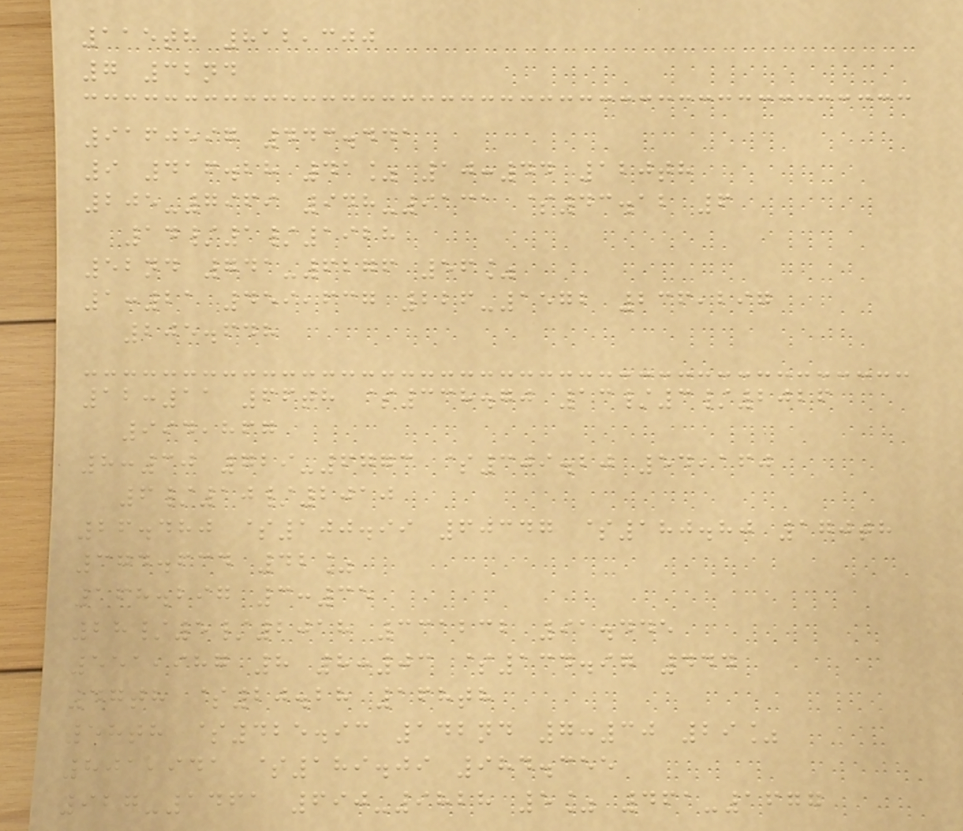115th 812,300
7 32nd
9160597 443.441
9 416.28 41% 10:44 120th
205-7969 948-9131 $43.12 6
14/1/1928
52nd 741-6276 56%
1:21 459,637 226-1572 236,297
205.648
12:11 66th $338.70 13/3/2026
994,867
8:30 729-6773 $309.20 54,160
6/10/2010
26.480 $100.99 60347 $180.80 170th
374.634 42%
168.297 3:35
28/5/2018 331232 91.445
551,987 8 8:03 $134.97 444
47th $20.28 168th
58th $425.93 142nd 7:30 29%
801,941 $189.09 984.355
927-1461 690-9828 5% 461-1677
